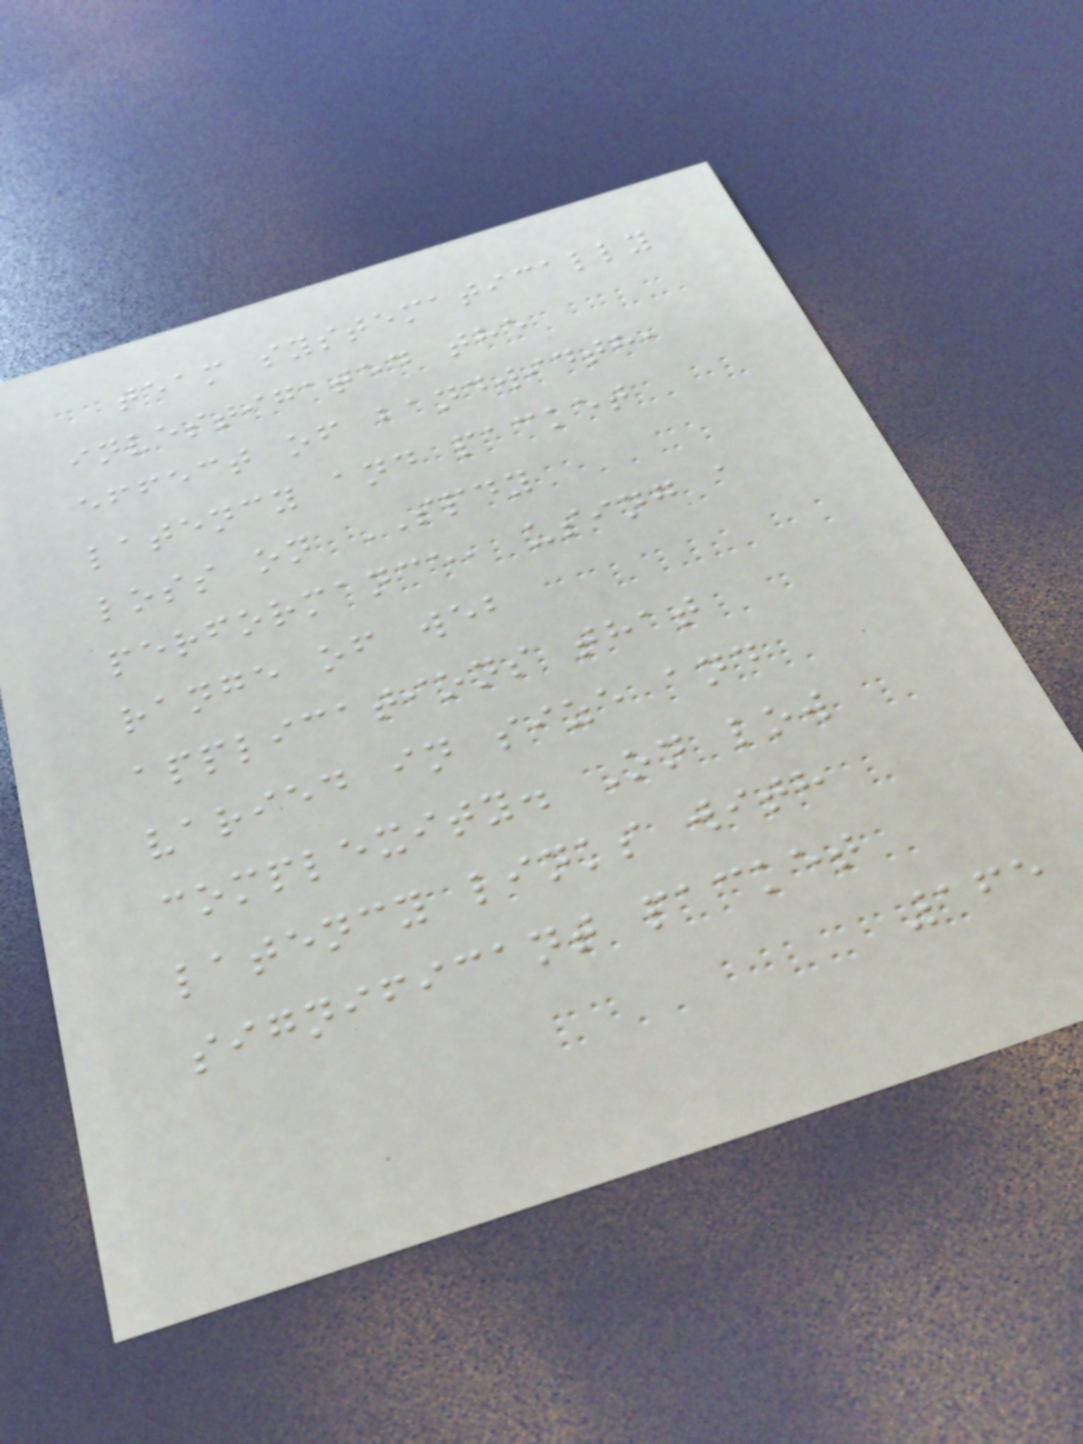team systematically
investigated the
effect of bandwidth,
latency and packet
loss on SPDY
performance, using a
range of web
applications that
varied in size and
complexity. On low
latency links with
significant packet
165
